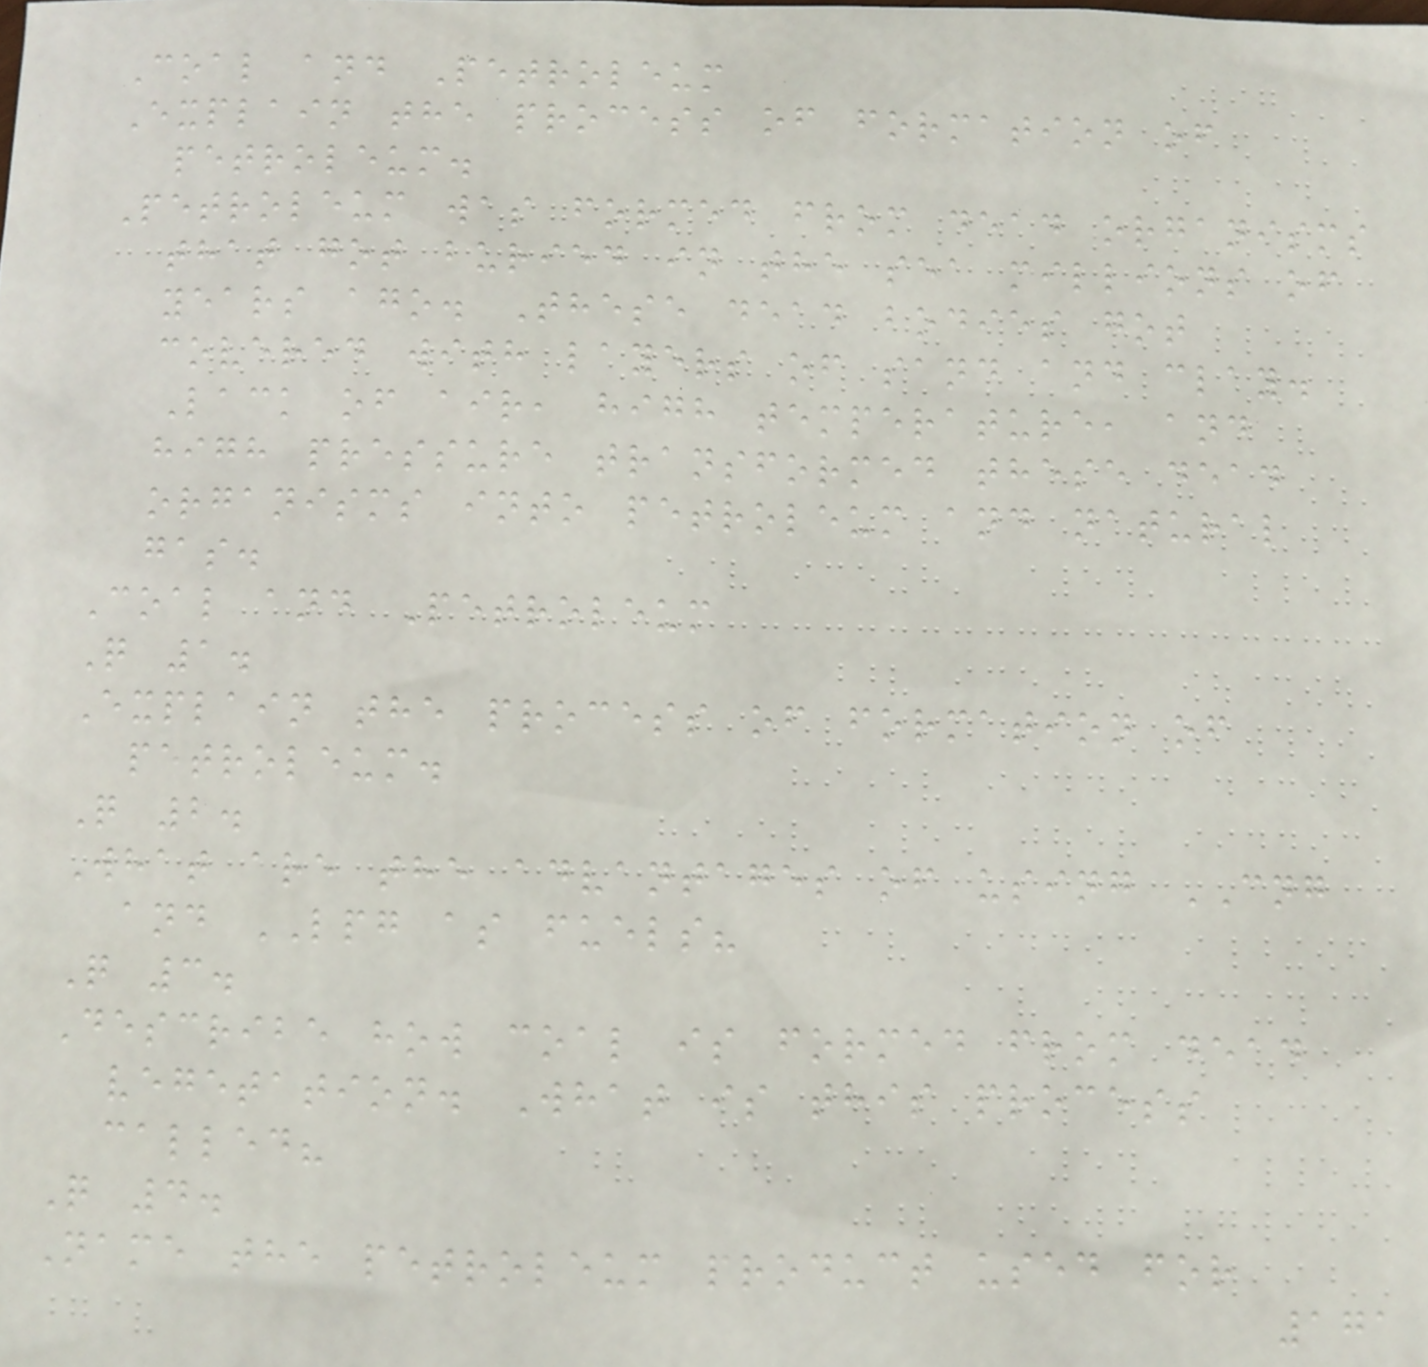Coal and Petroleum
Explain the process of formation of
petroleum.
Petroleum was formed from dead organisms
that got buried in the sea millions of
years ago. These dead bodies got
covered with layers of sand and clay.
Lack of air, high temperature, and
high pressure transformed these dead
organisms into petroleum and natural
gas.
Coal and Petroleum
Q 1.
Explain the process of formation of
petroleum.
Q 2.
What are the advantages of using CNG
and LPG as fuels?
Q 3.
Describe how coal is formed from dead
vegetation. What is this process
called?
Q 4.
Name the petroleum product used for
171
